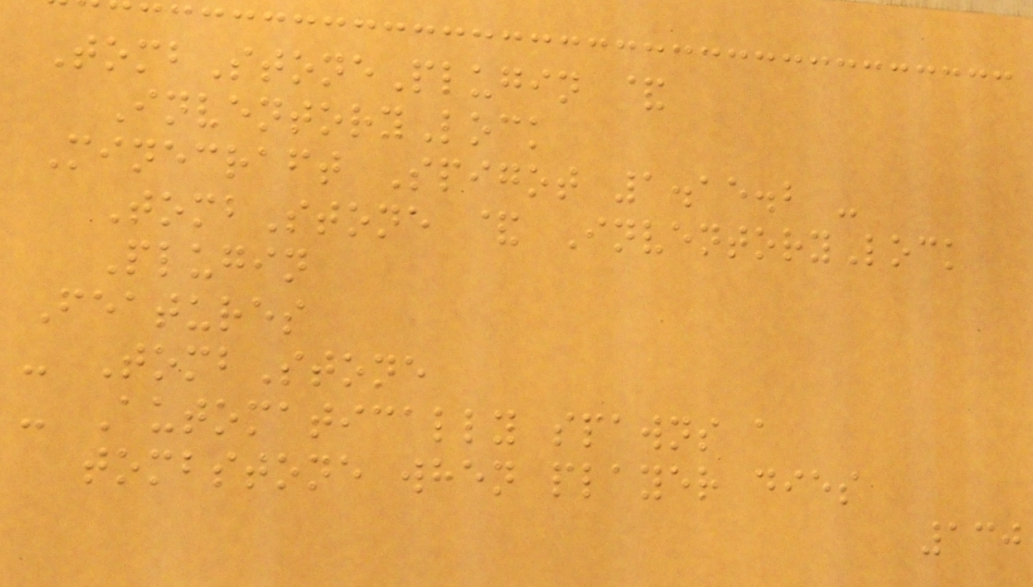TombStonePlugin &
InventoryLock
Minecraft Spigot 1.15.2 -
TombStone & InventoryLock
Plugin
Features
- TombStone
- Automatically spawns a
tombstone when player dies
130
